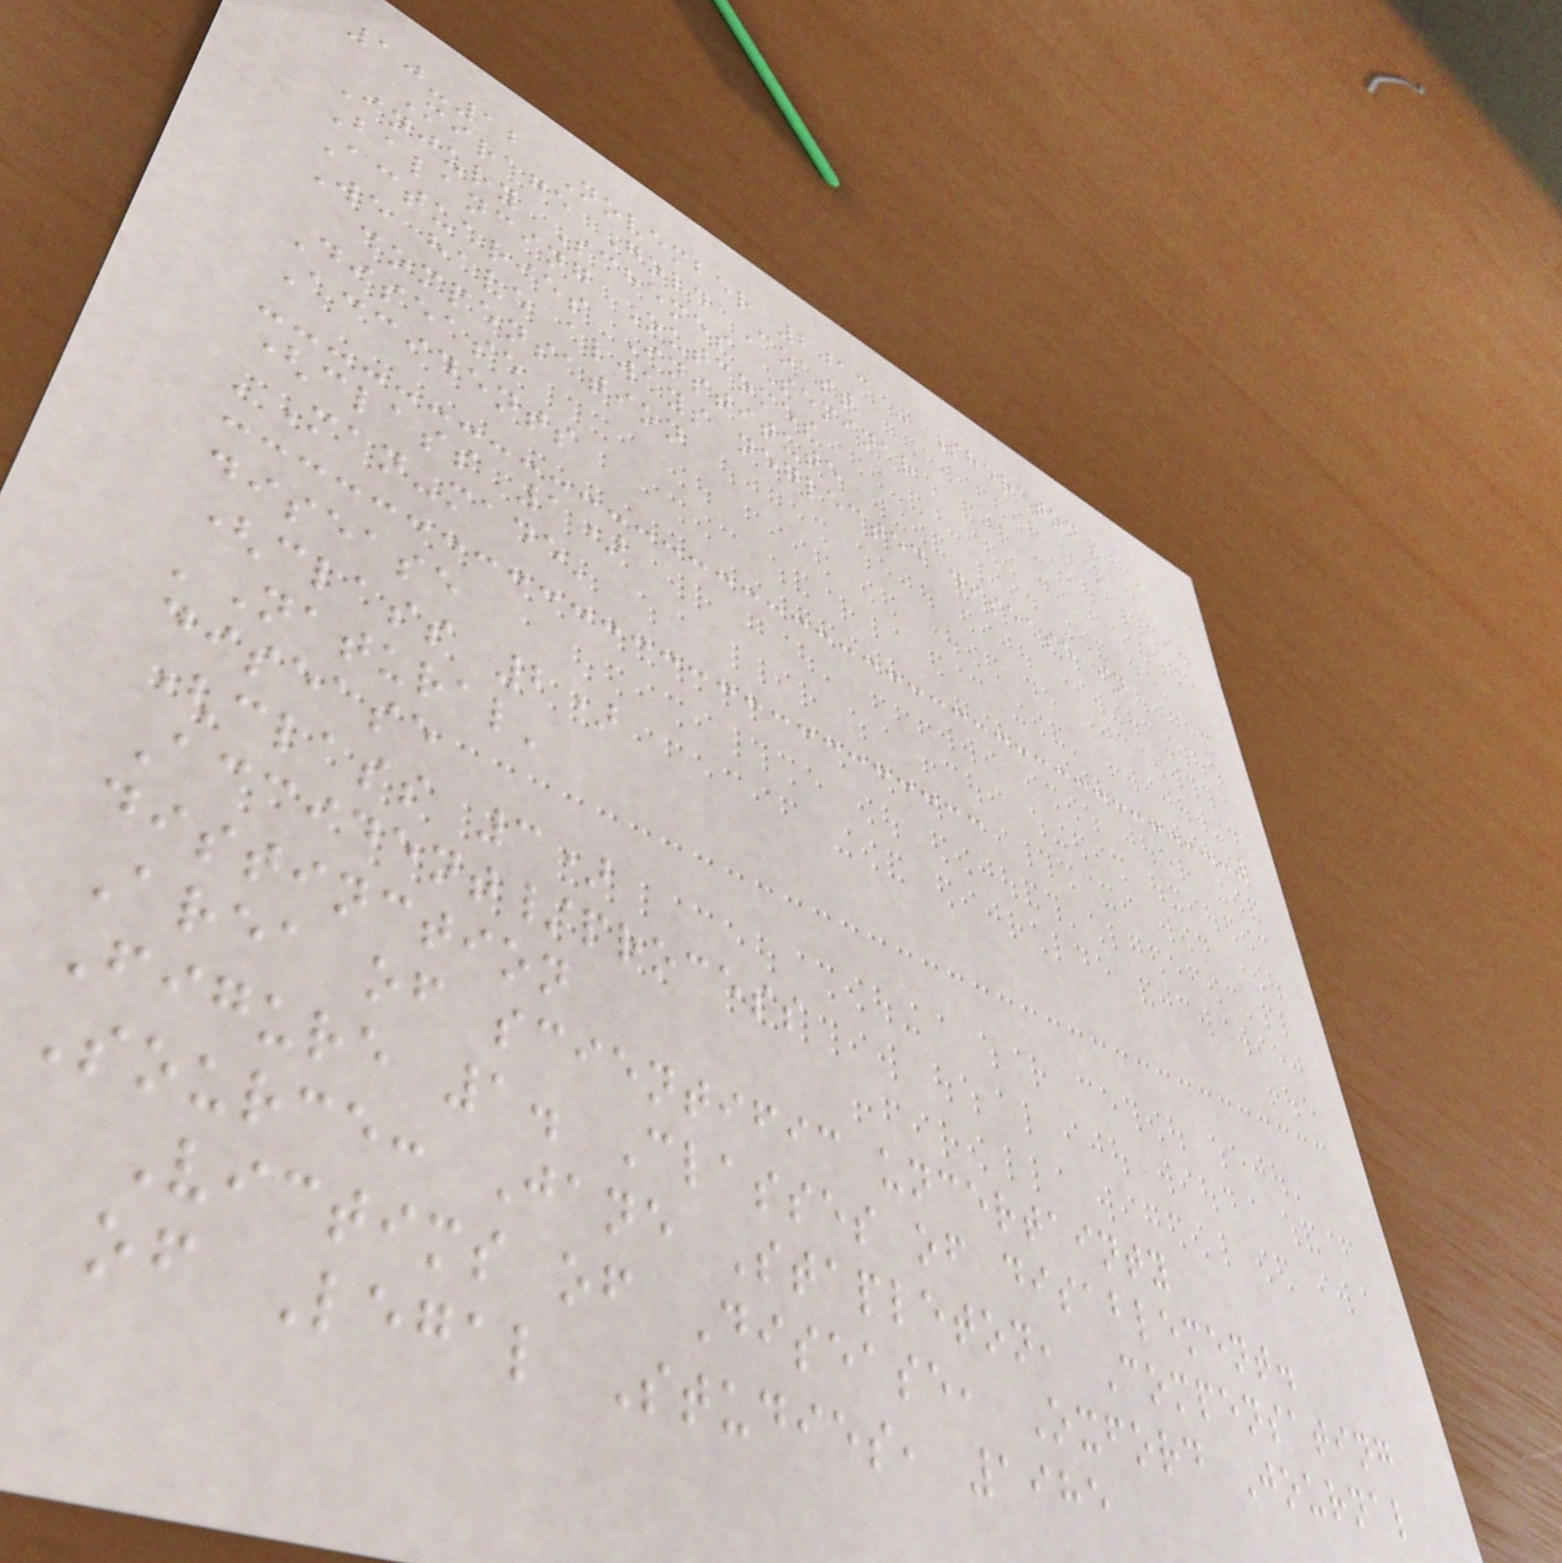10-12 November 2013 - Sheraton
Mirage Gold Coast
Injury Schemes Seminar
Balancing Outcomes
Actuaries Institute
We have always neglected disease in
compensation
Disease
Accidents
(class 1)
'Man-made'
disease
(class 2)
'Natural'
disease
(class 3)
Accident/process
distinction
Area of scientific uncertainty
Figure 1. Classes of disablement.
Source: Jane Stapleton, Compensating
Victims of Disease, Oxford Journal
of Legal Studies, 1985
